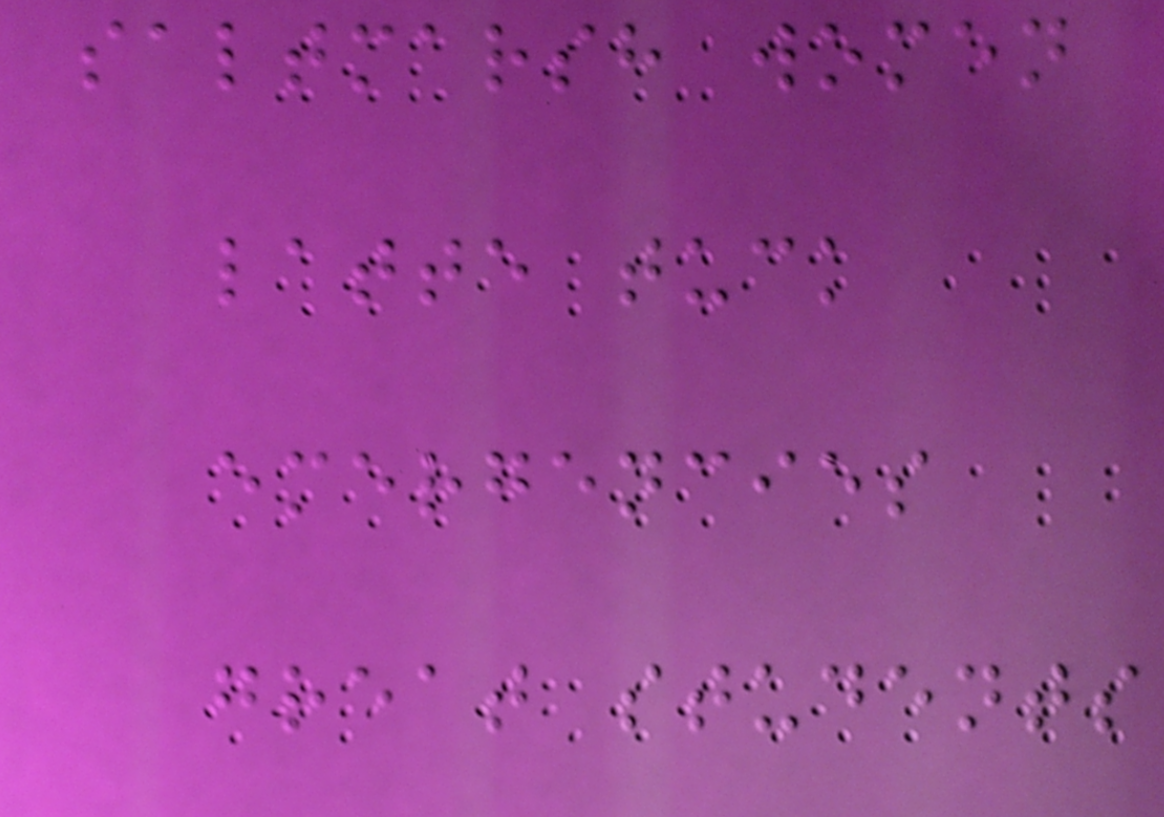saltmarsh women
latte tuck
emergencies
great students
